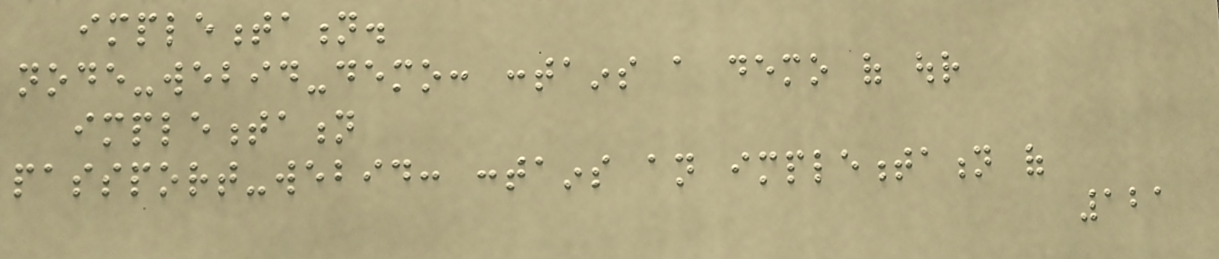implementation.
node-webid-demo: contains a demo of our
implementation
passport-webid: contains an implementation of
121
